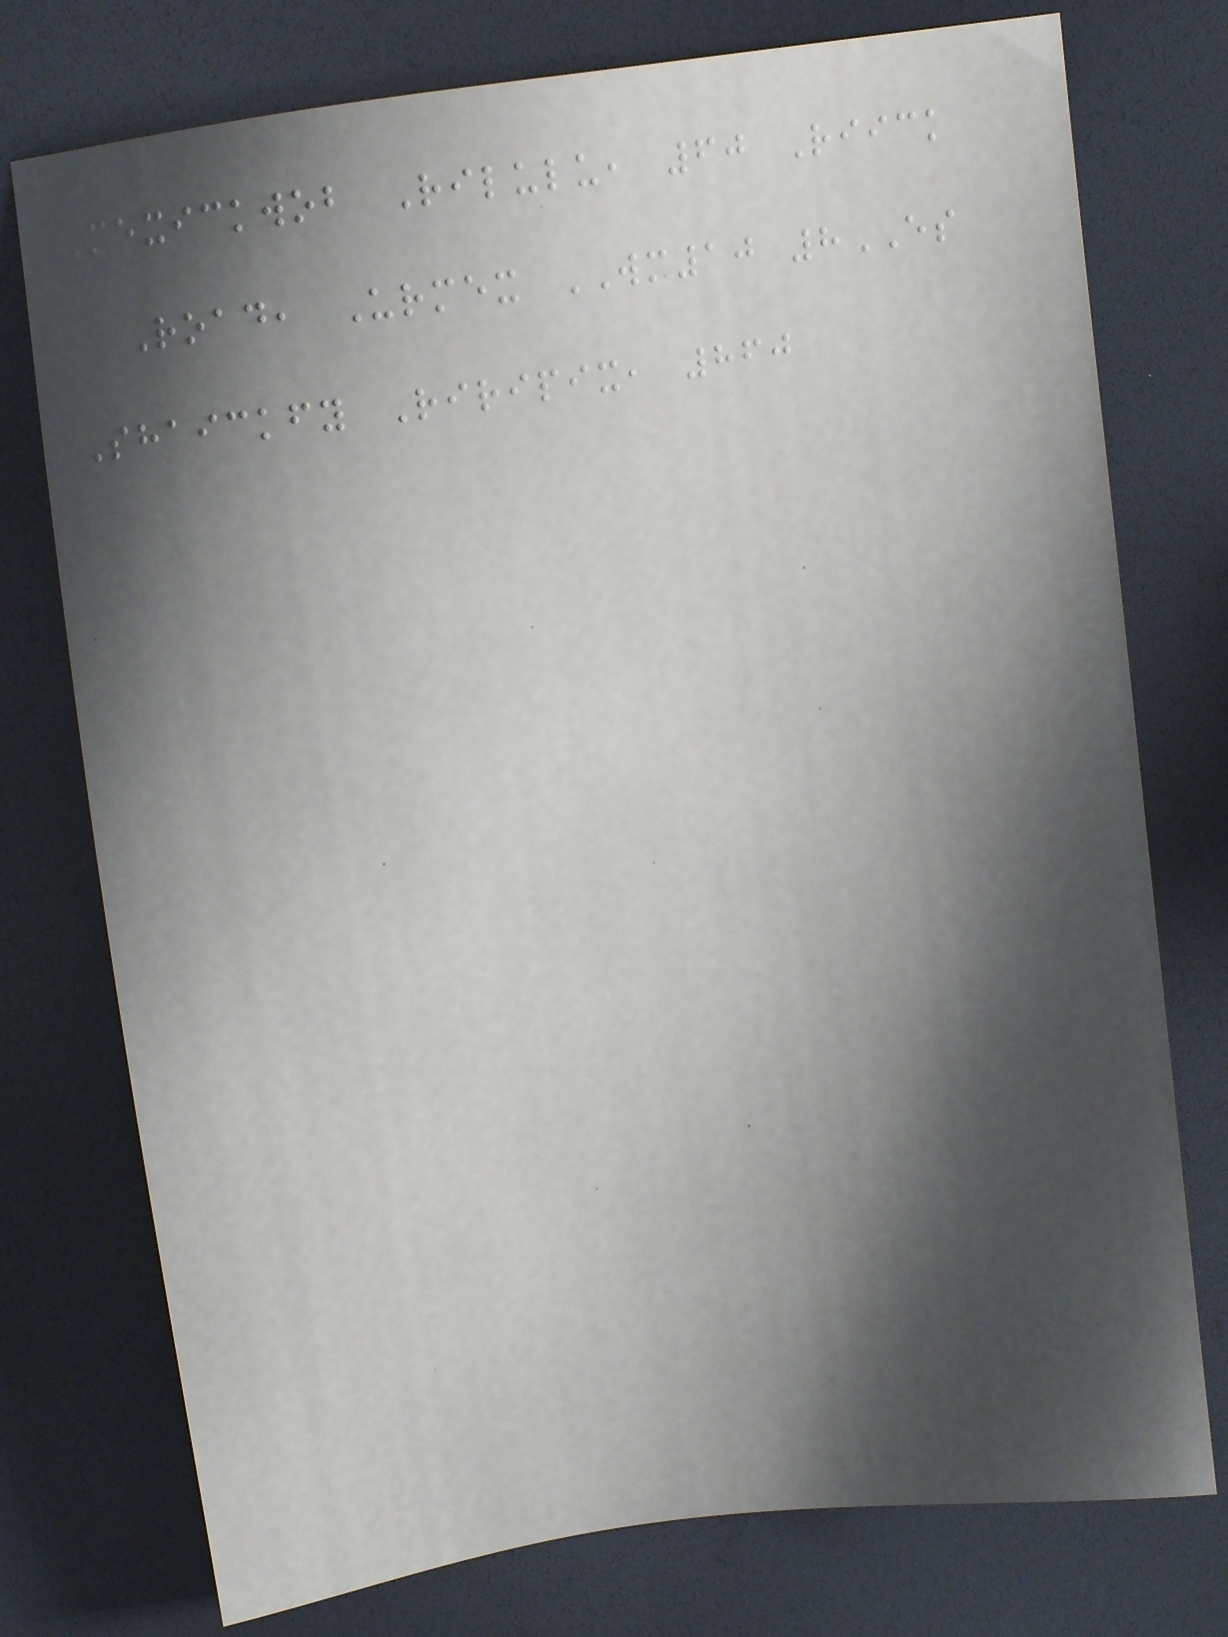Mexickwob Rilulu, 60 Riick
Road, Urmex WM10 8ES
Shaickfy Riripix, 860
